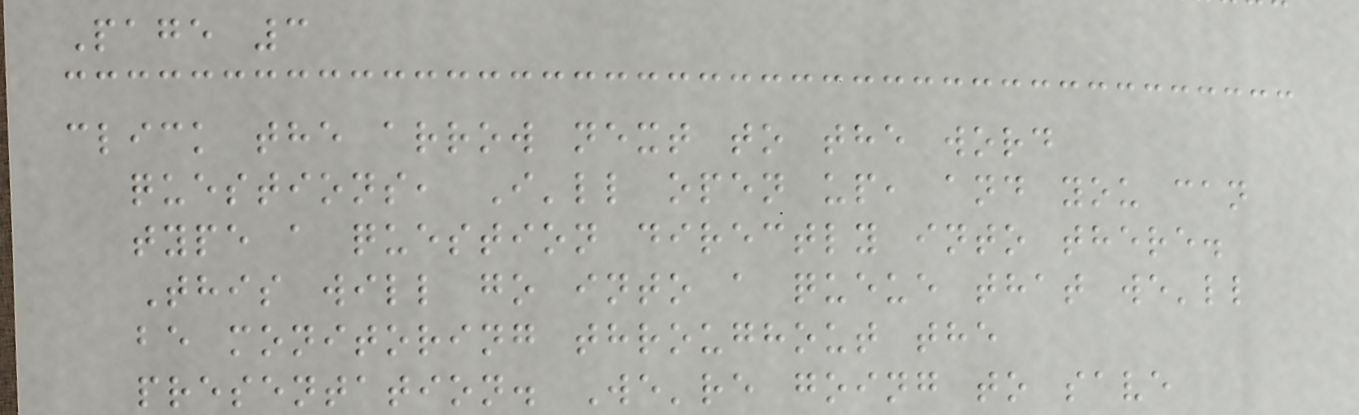Page 3
click the arrow next to the word
questions, I'll open up, and you can
type a question directly into there.
This will go into a queue that we'll
be monitoring throughout the
presentation. We're going to save
